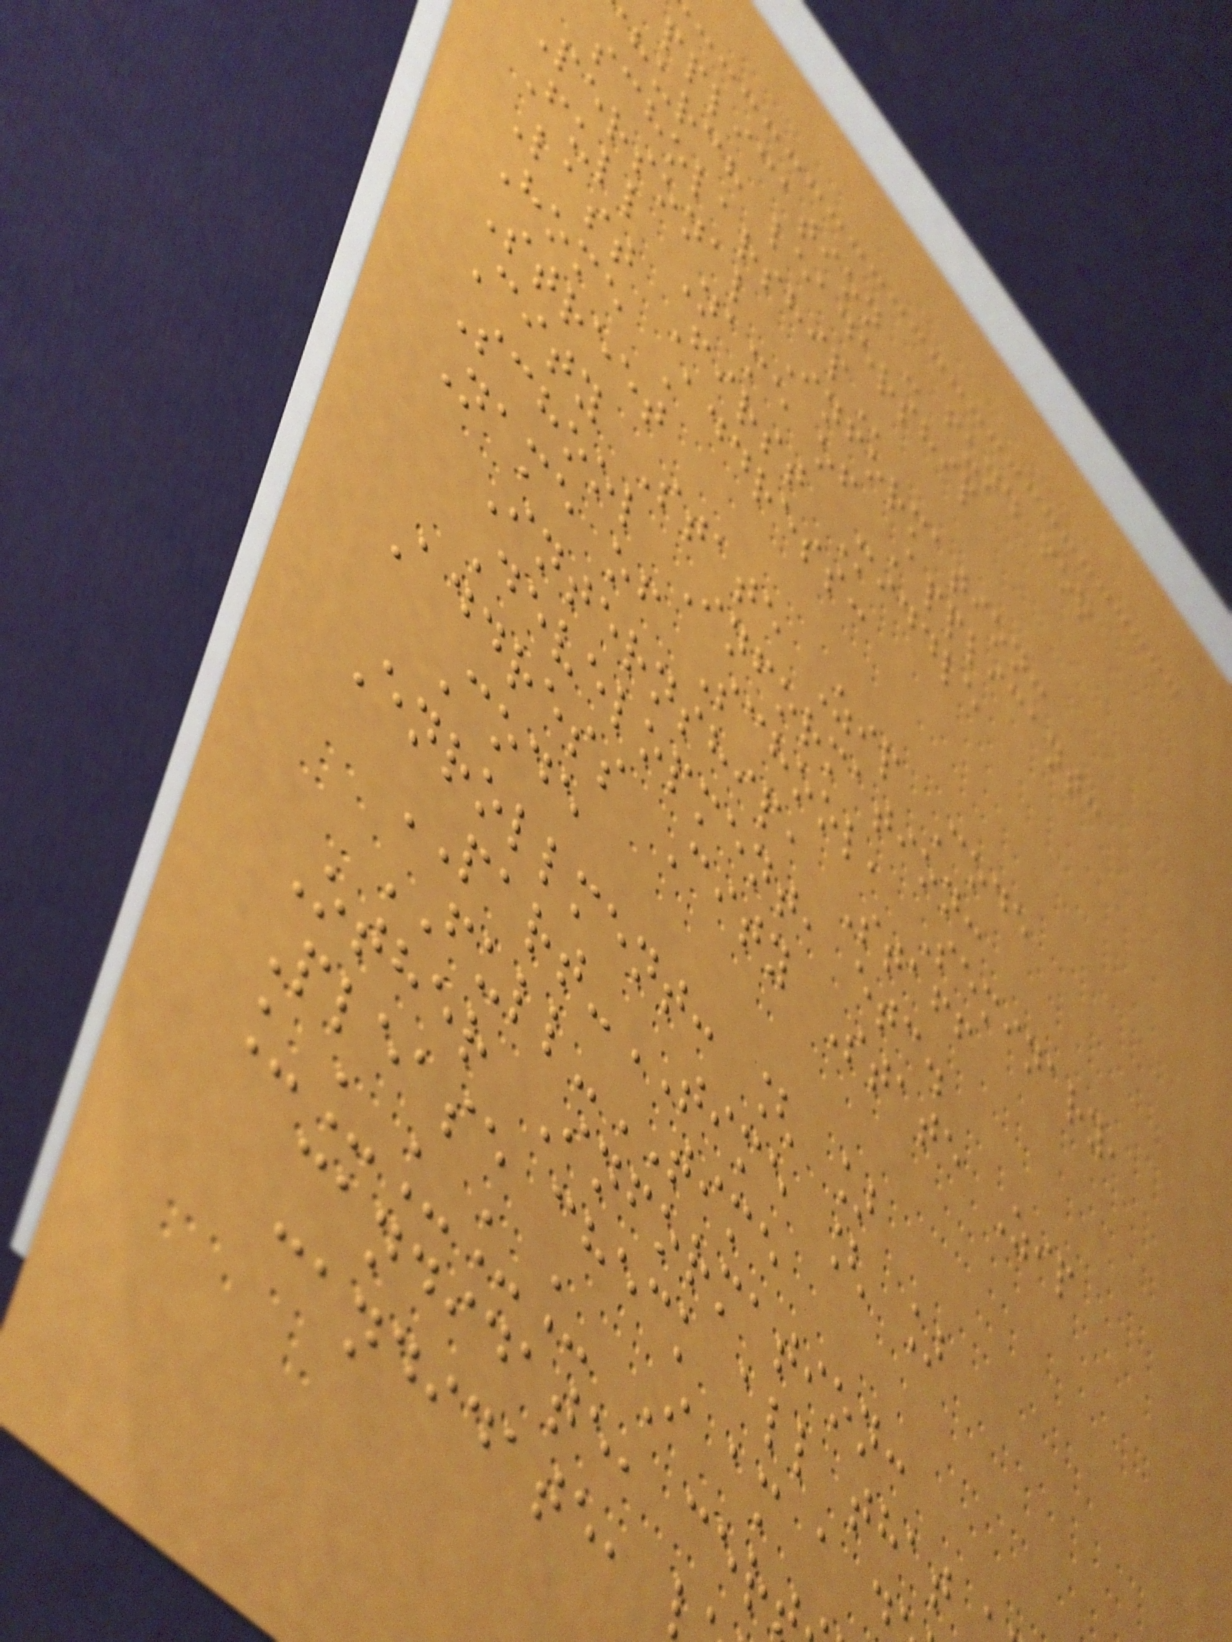pplication - fund for
hurch leadership
Personal Information:
Full Name of Applicant:
Last First Middle
Home Address:
Street
City State Zip Code
School Information:
Name of School, Seminary,
Internship, Staff
Development, etc.
Address City State Zip
Code
Enrollment: [ ]
PART-TIME [ ]
FULL-TIME
Other Information:
Please check all that
_____ I am a
candidate, cer
candidate,
